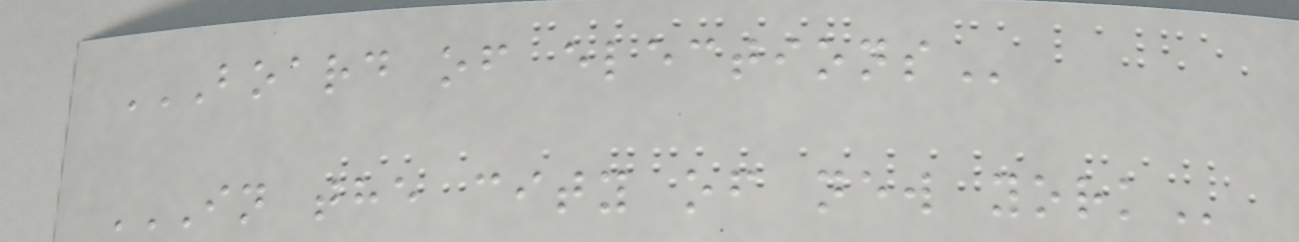BOARD OF ELECTIONS
IN THE CITY OF NEW YORK
